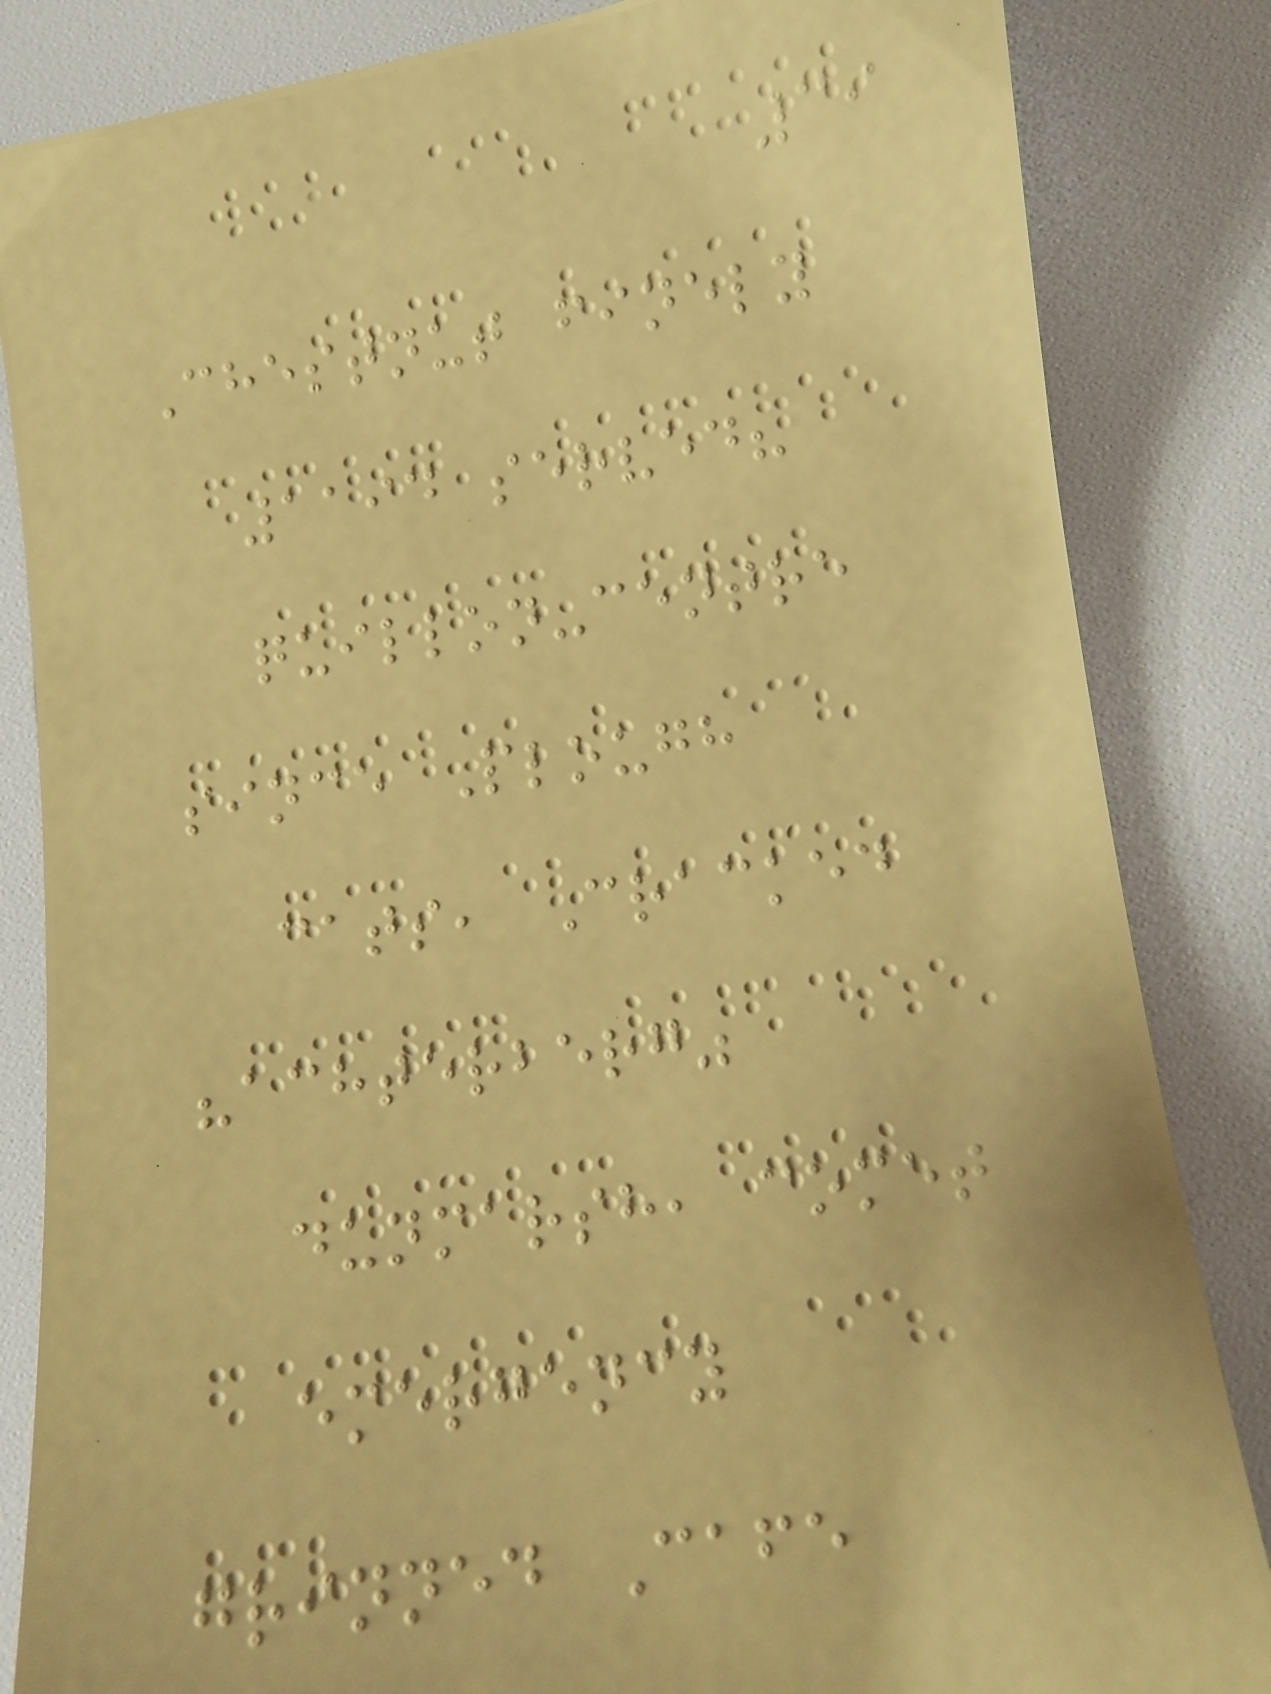39
Chestnut finely
1194 served?
quillon-centre
since Plough
cats, Cracked
"achterberg"
dunmarsh, comet
emergency
grinned Cafe
